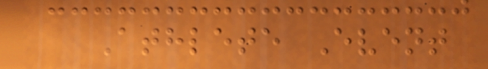Athlete Event
